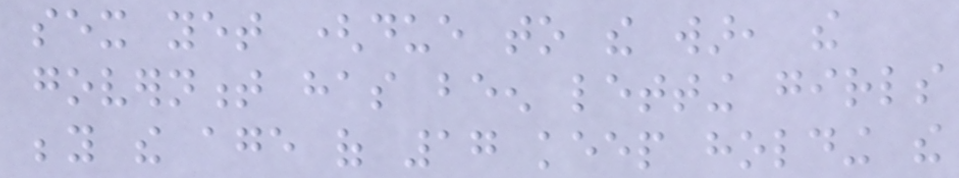sex yet (due to the war, the
government has been letting girls
beyond the age of 17 keep holding the
